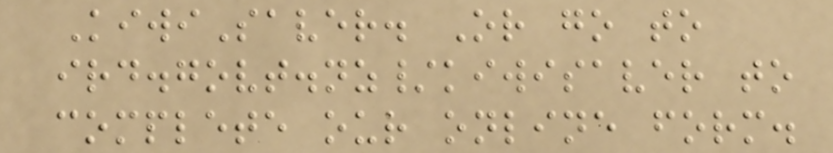KiwiSaver. Or go to
ird.govt.nz/kiwisaver to
complete our online form.
